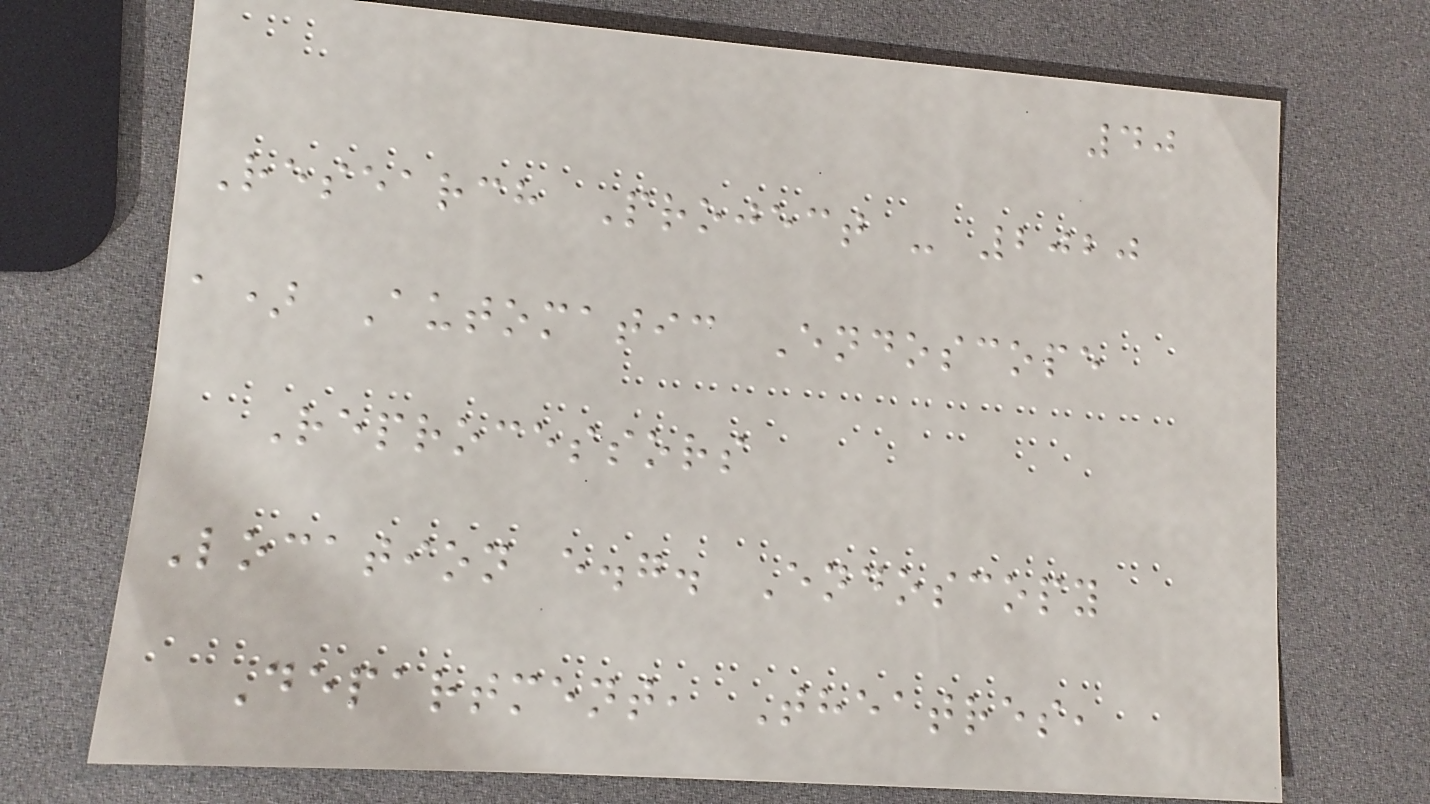40
Research Project - 2020
a) Automatic Endoscope
Reprocessors
Location e.g. Endoscopy
Department, Theatres,
